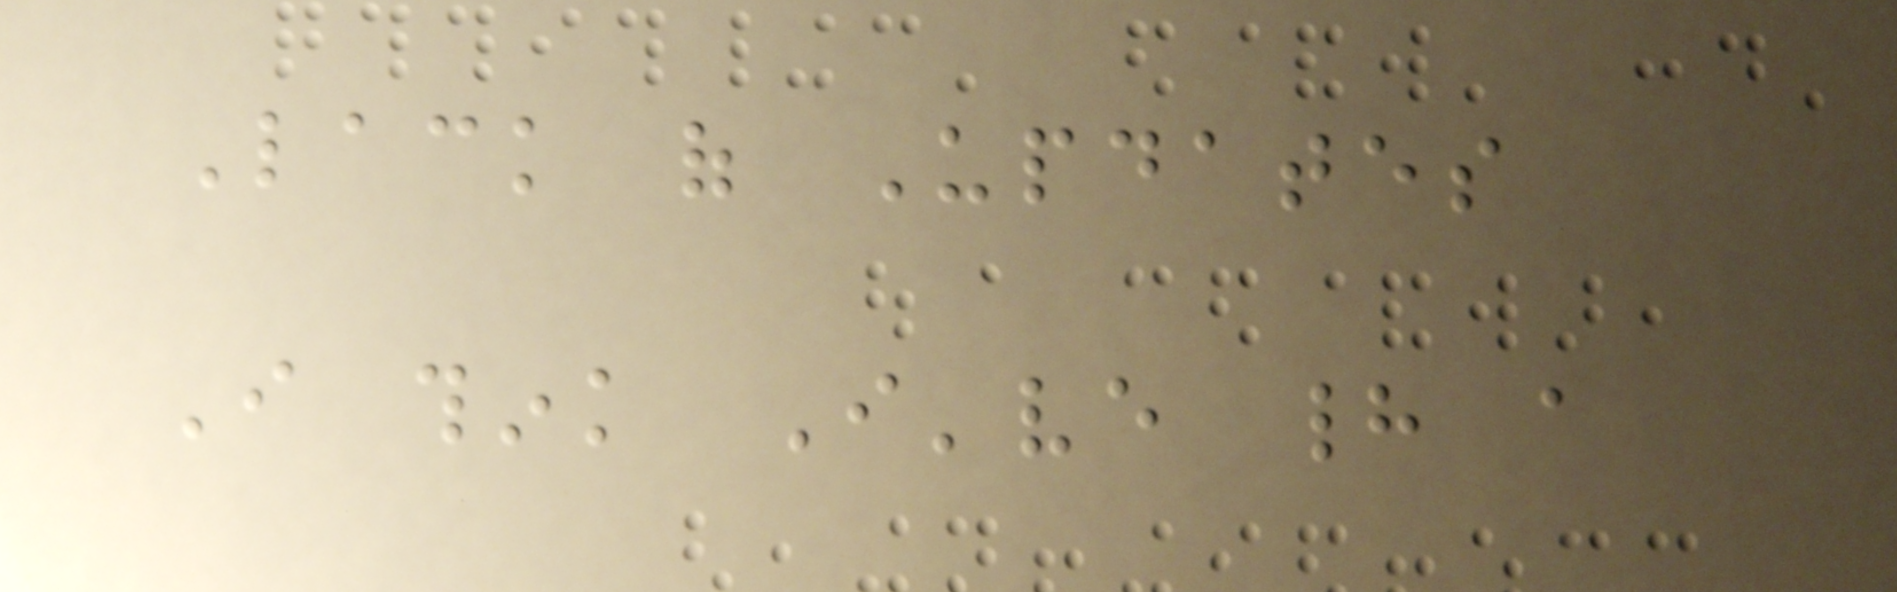Lack of Updates
I think I've had a
